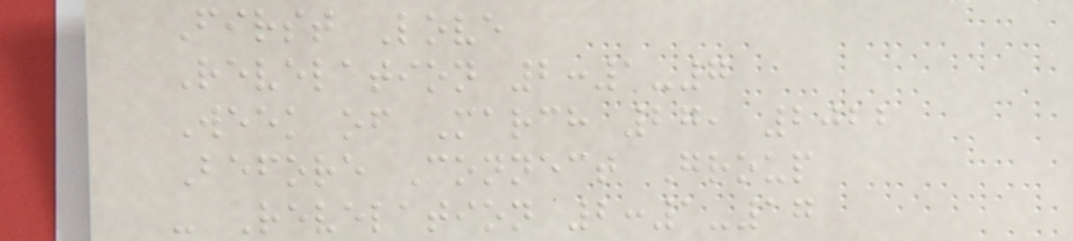First Love
Revelation 2:1-7
Week of March 27, 2022
Before Connect Group
- Revelation 2:1-17
